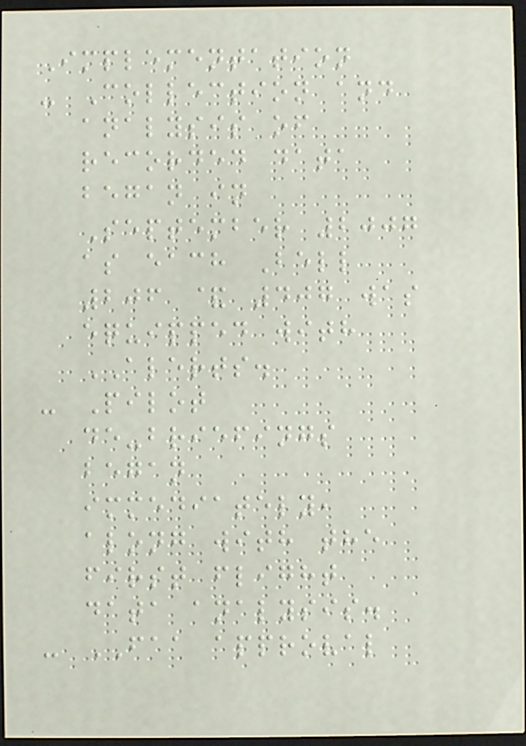Implementation
- Collection and
analysis of
recorded data
began in
September 2007
as each Bell
206 & 407 was
equipped with
ALERTS.
- Pilot
de-briefings
began
immediately,
along with the
first flight
data analysis.
- FAA approval
